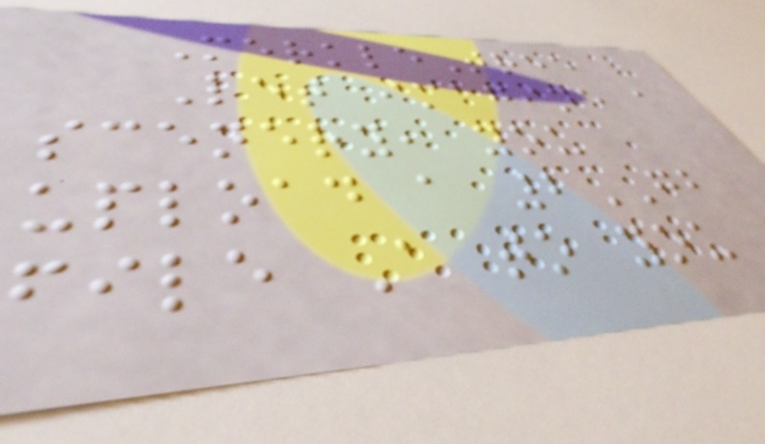MerkleTree
Let imagine a
scenery, you
upload a 2GB
file A to you
